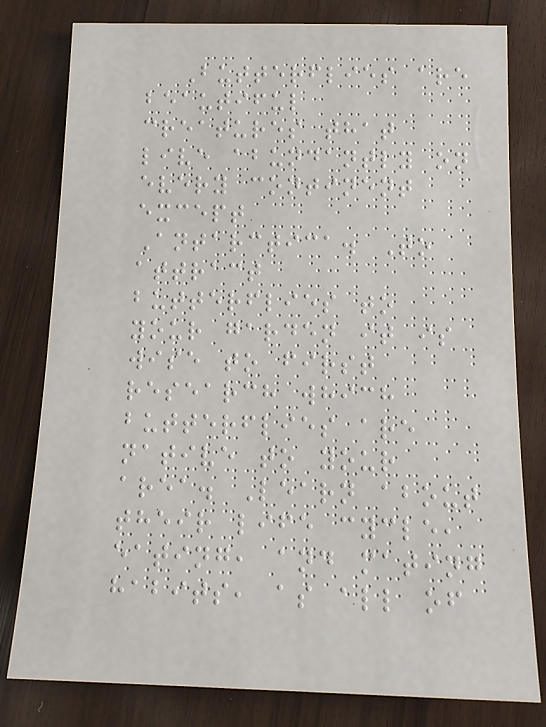Butterflies are
beautiful
creatures that
live abundantly on
every continent
except
Antarctica. To
attract
butterflies to
your garden it is
wise to first
research which
butterflies are
native to your
area. Learn about
their life cycle,
eating, and mating
habits, as all of
